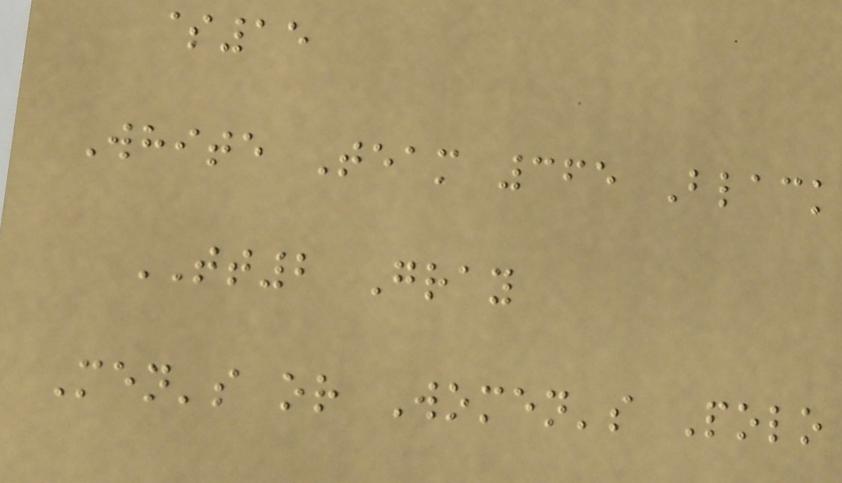$15
White Team 365 Black
TT2 Gray
Men's or Women's Polo
